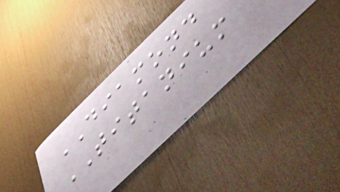DIAMOND
TITANIUM
